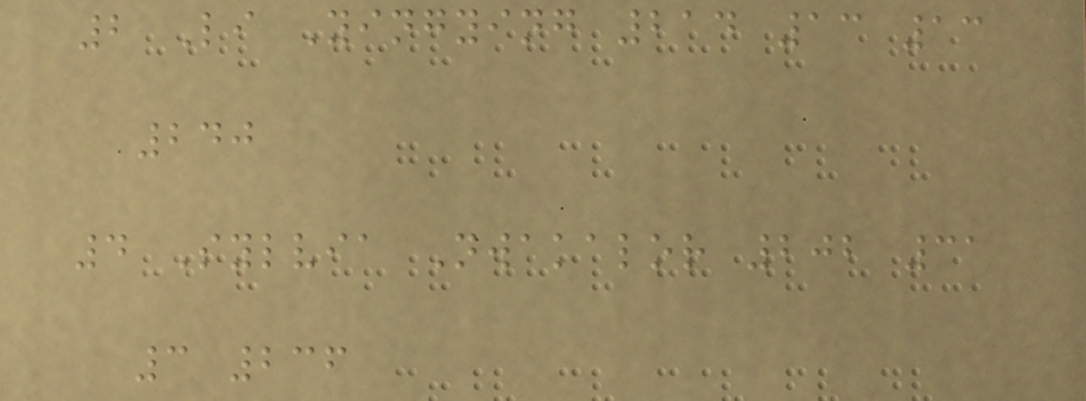2 Li Yingying 214 13 13
240
4 Sylvia Nwakalor 202 31
3 236
